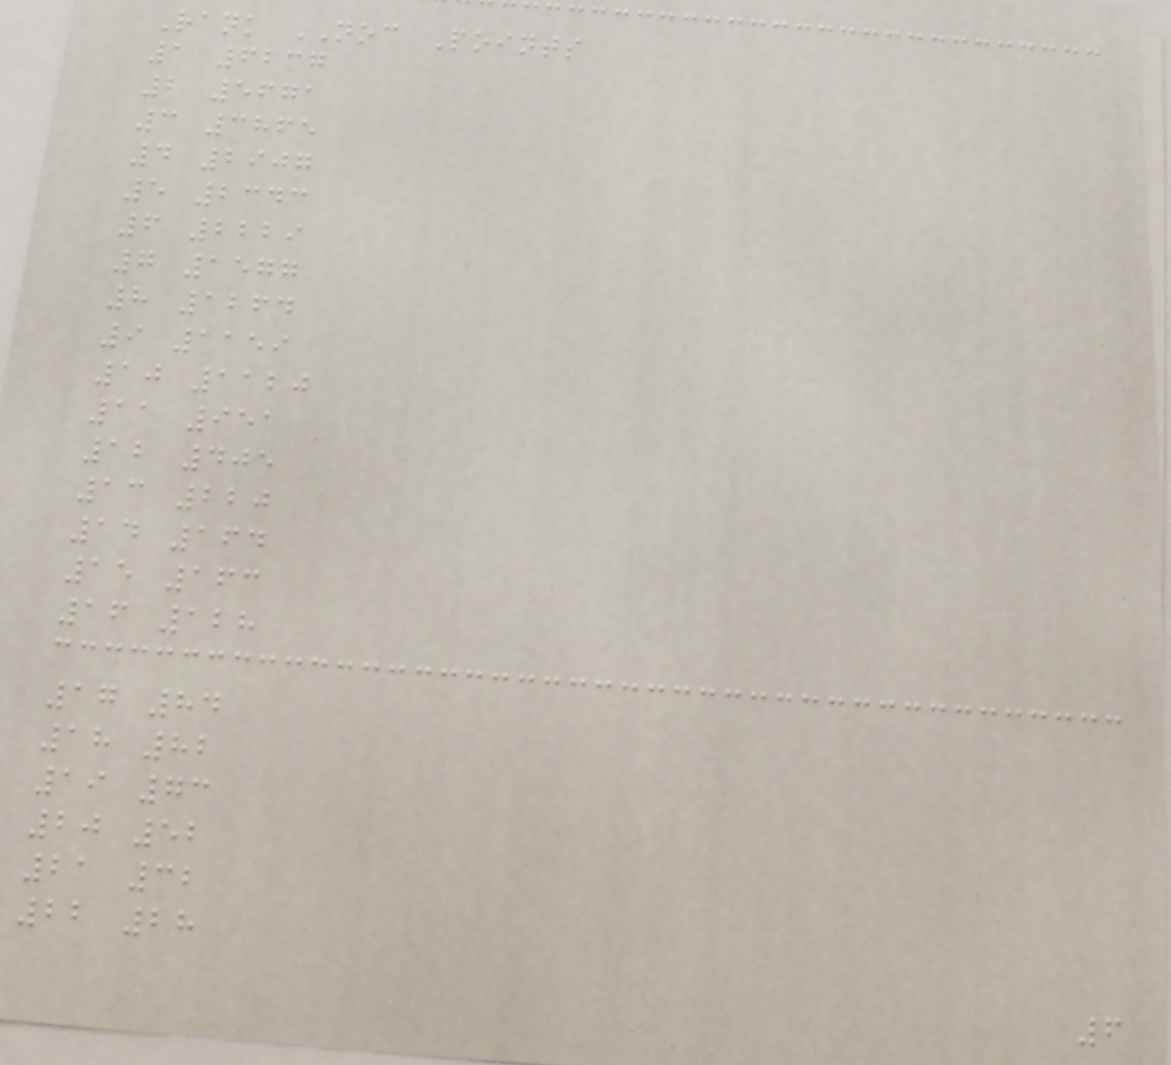Rank NOC Points
1 6237
2 5671
3 3865
4 2907
5 2343
6 2229
7 1577
8 1264
9 1159
10 1120
11 951
12 405
13 220
14 164
15 163
16 128
17 84
18 82
19 73
20 52
21 32
22 28
6
